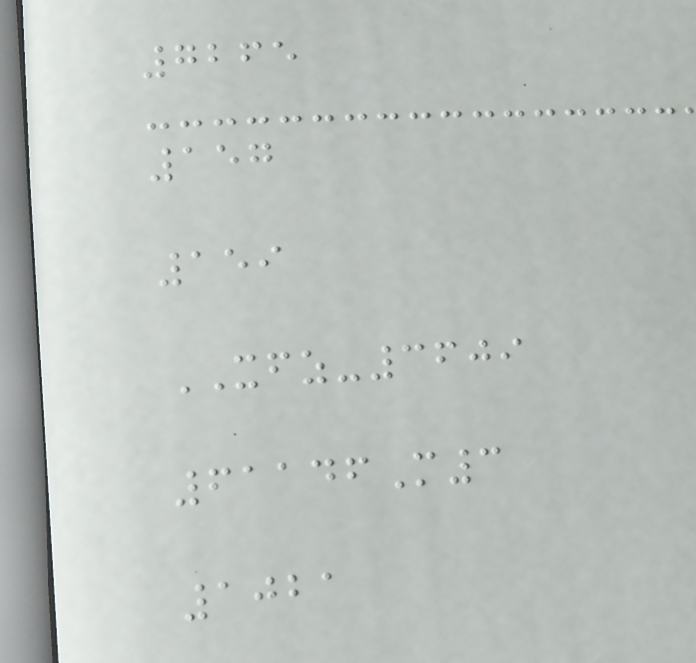7265
157
159
XFZ-3609
61146M3
1021
